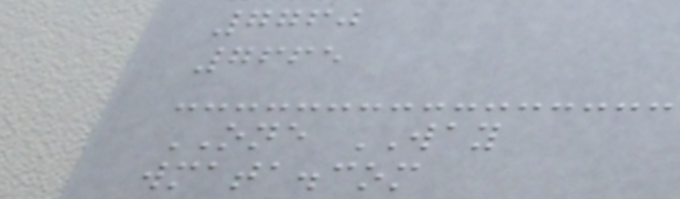7760
7665
ONE WAY
wmata.com
